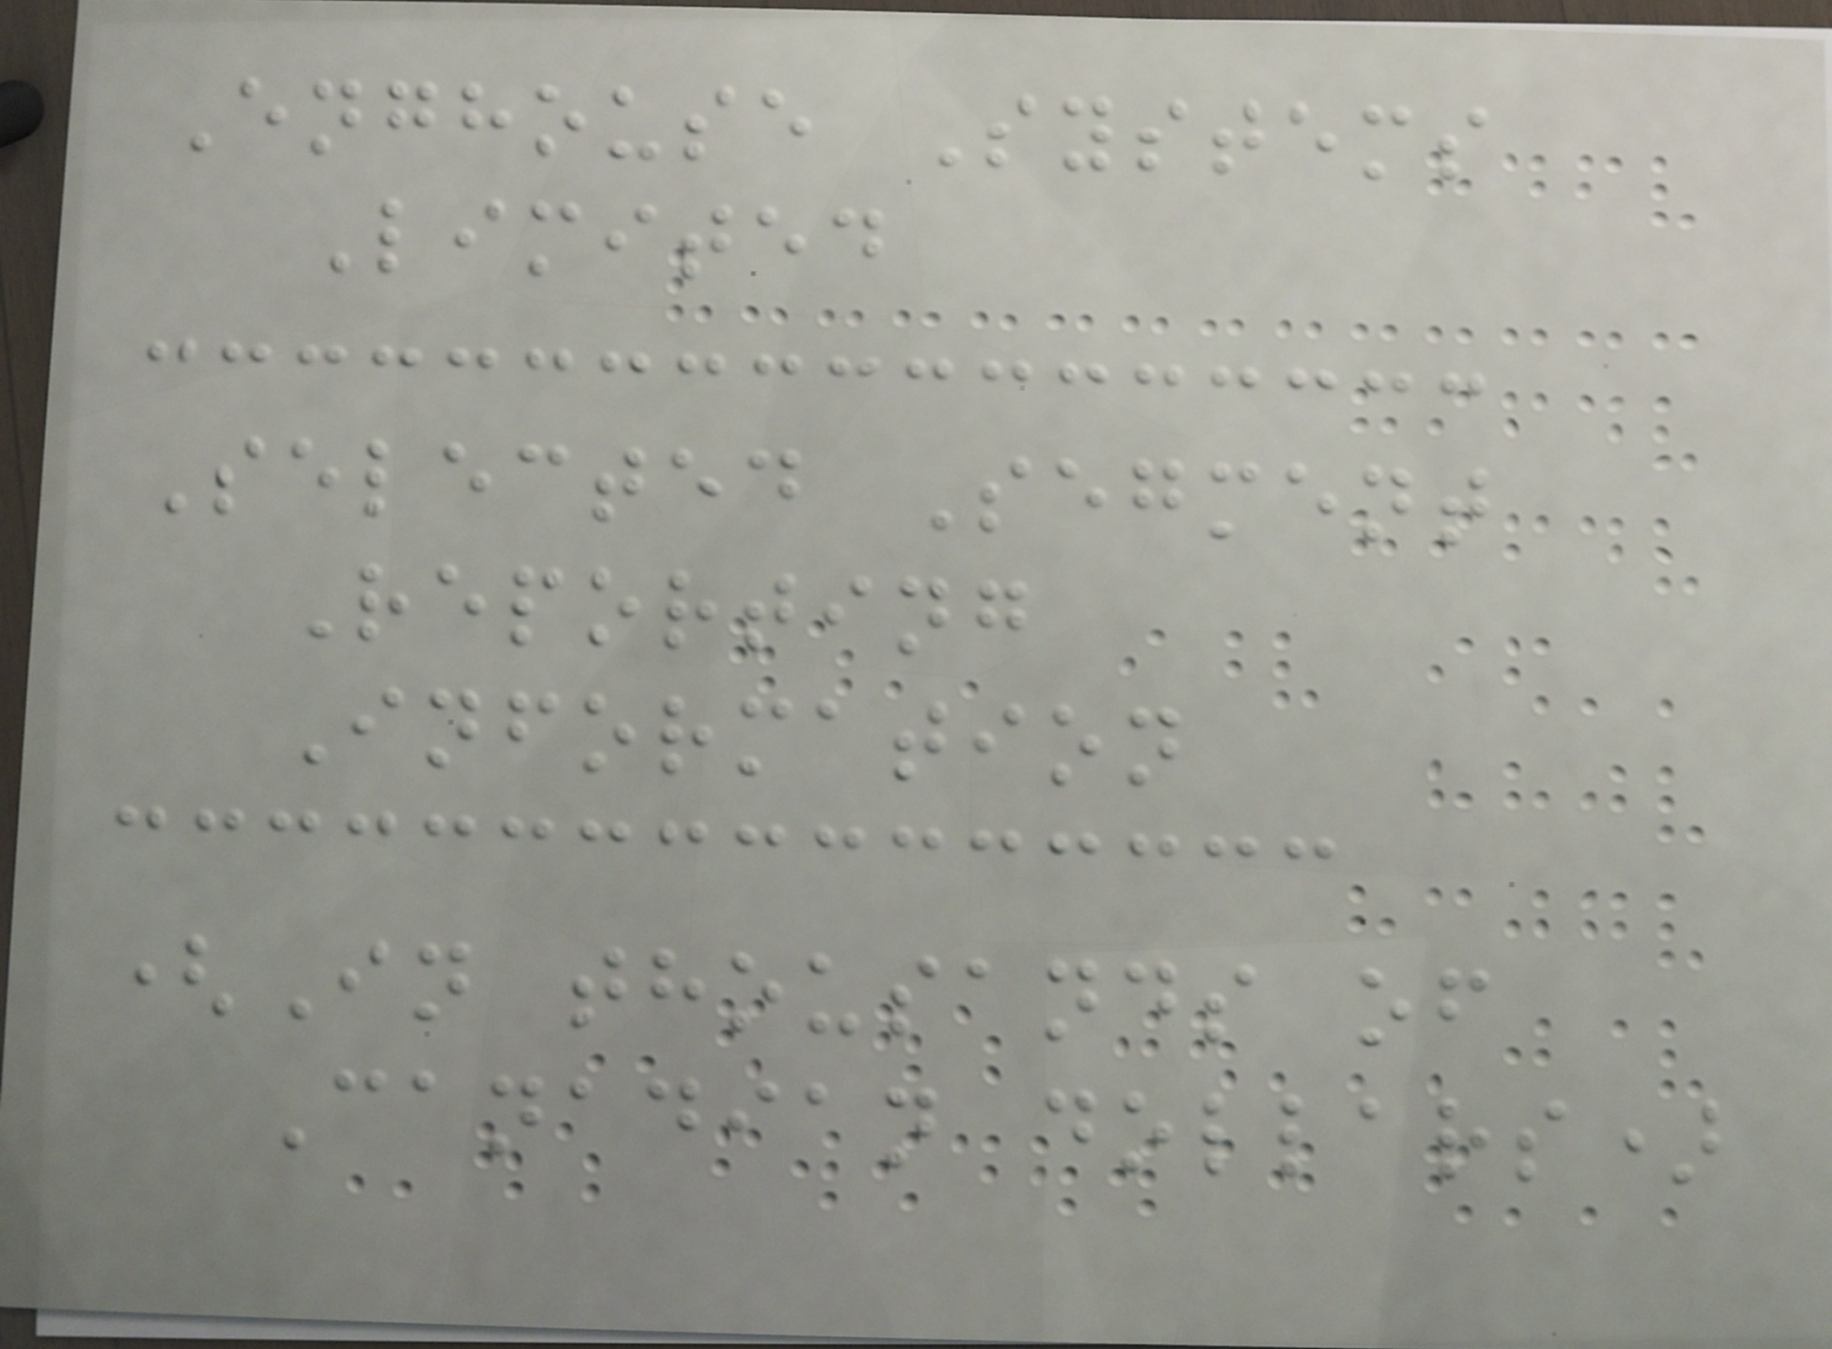Enghouse Systems
Limited
Selected Segment
Reporting
Information
(In thousands of
Canadian dollars)
